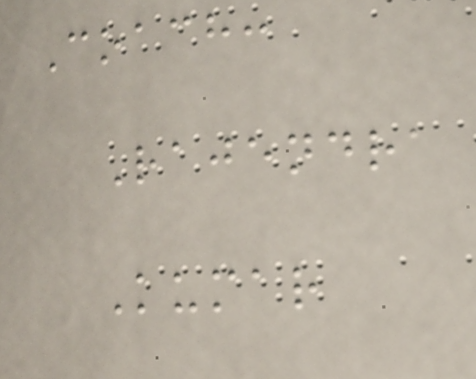Coach:
Rajendra
Kumar
